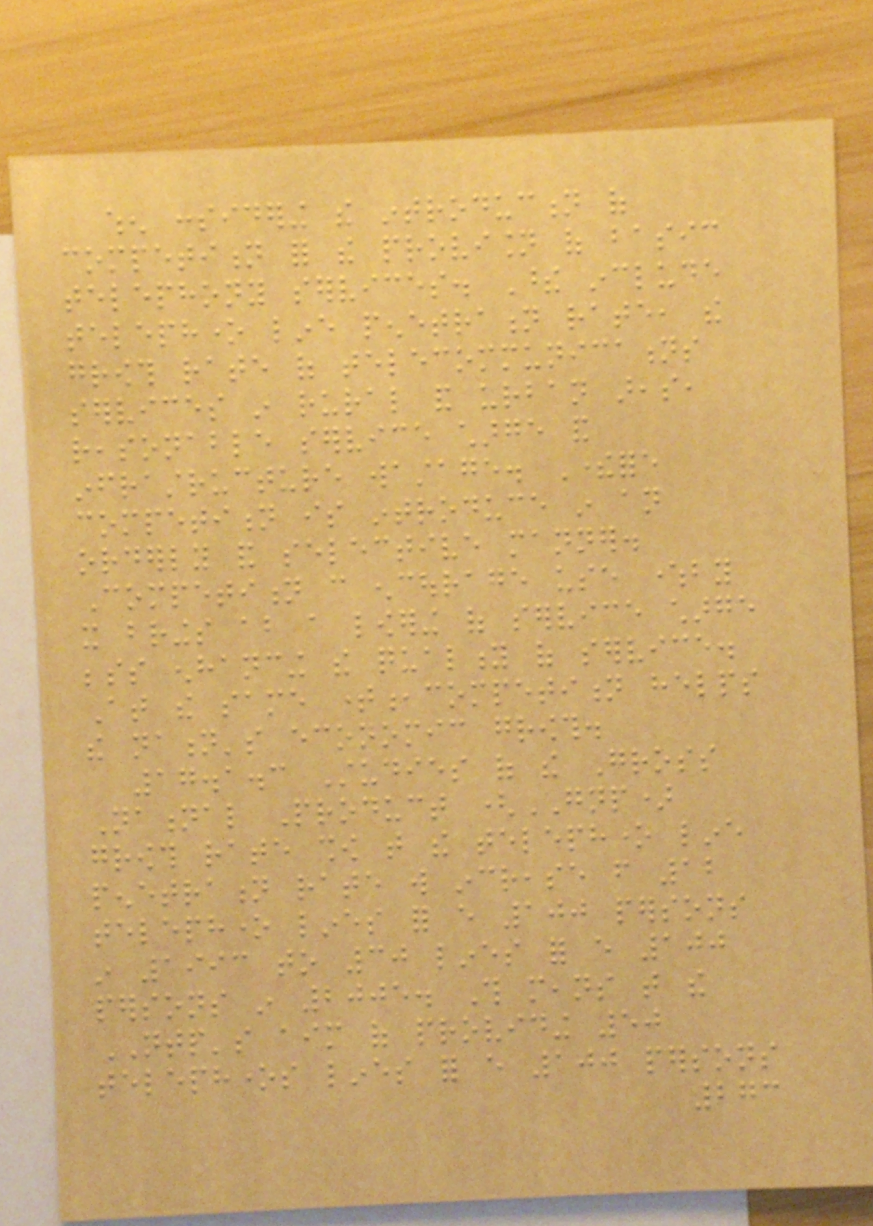when considering the introduction of
competition for the provision of basic
telephony services. These include
telephone line penetration rate, the
growth rate of telecommunications
services in rural and urban areas,
reasonable service charge and
infrastructure wastage. Therefore
competition is introduce in an
orderly and selective manner.
Competition can encourage use whereby
it brings about a lowering of service charge
besides enhancing the quality of service.
At the same time,competition helps
the nation's economic growth.
17.1.3 Studies of the Gross
National Product (GNP)
growth rate show that the telephone line
penetration rate will increase from 12
telephone lines for every 100 persons
in 1993 to 30 lines for every 100
persons in 2005. This means that the
NTP's aim of providing 50
telephones lines for every 100 persons
273
